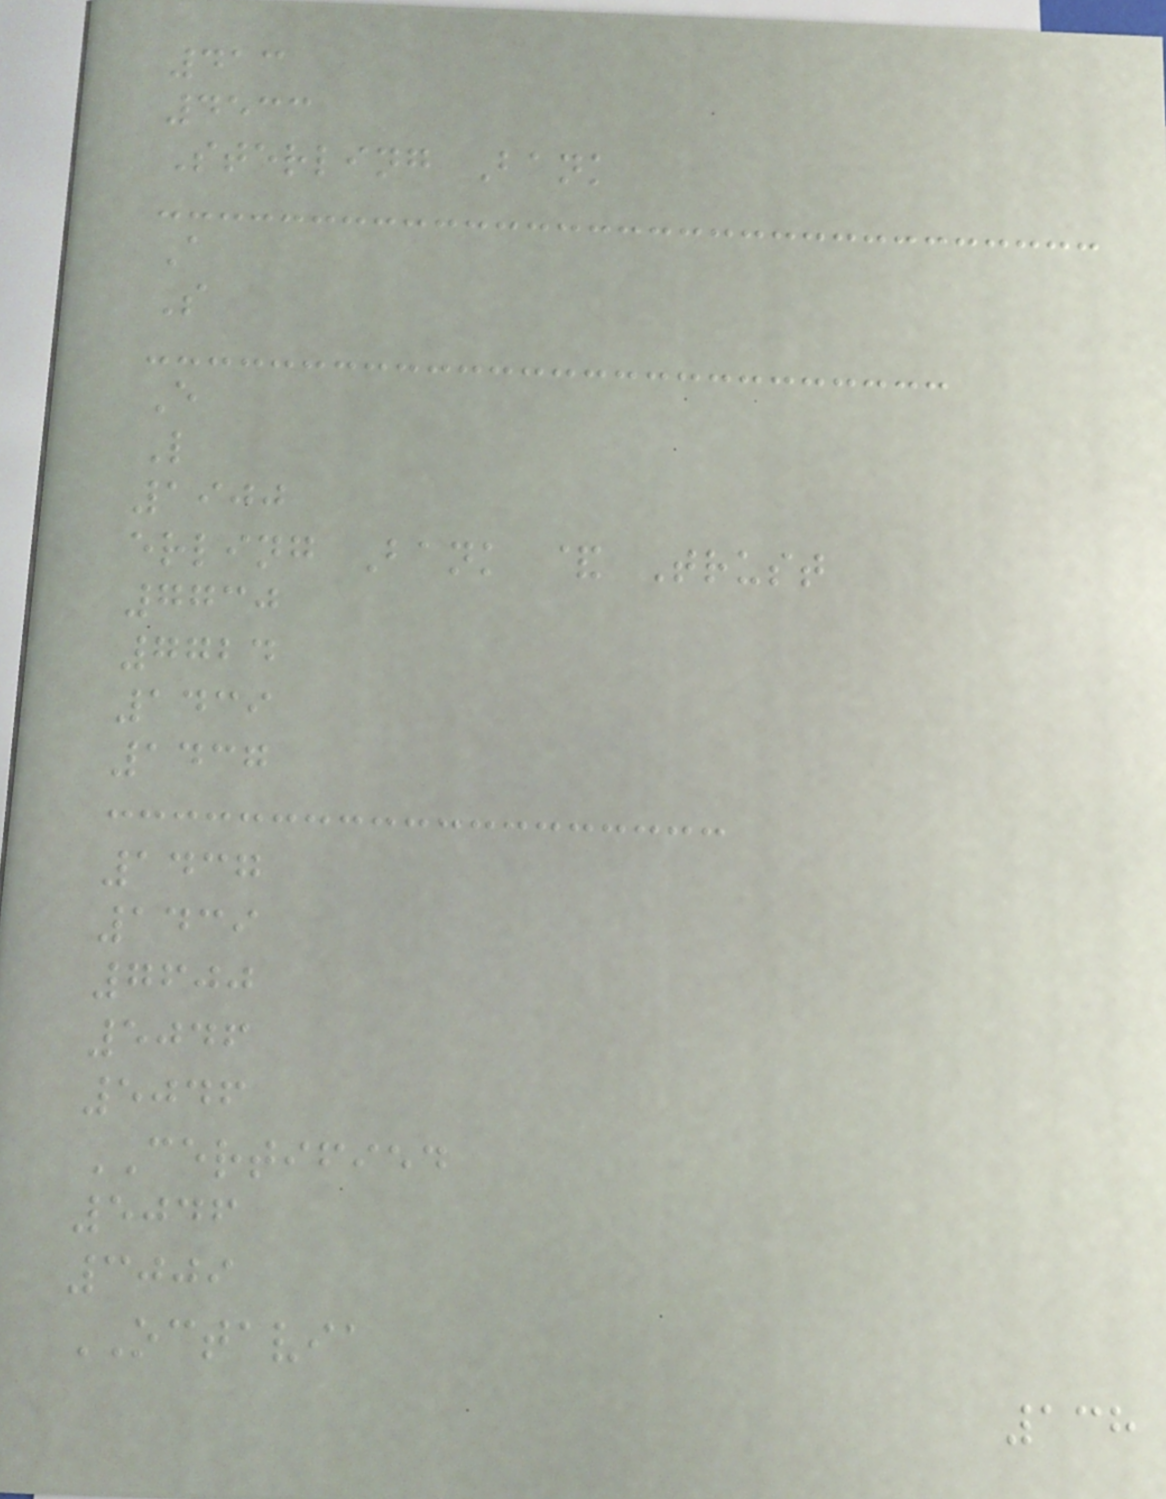413
4533
Sterling Bank
A
S
E
L
1900
erling Bank & Trust
7730
7724
1439
1437
1437
1439
7600
5046
5046
CERTIFIED
5046
3009
OCTAVIA
138
